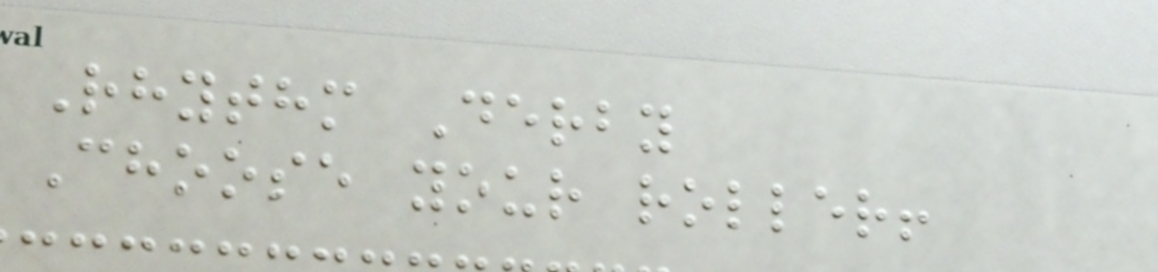Rhythm Derby
Choose your roller!
